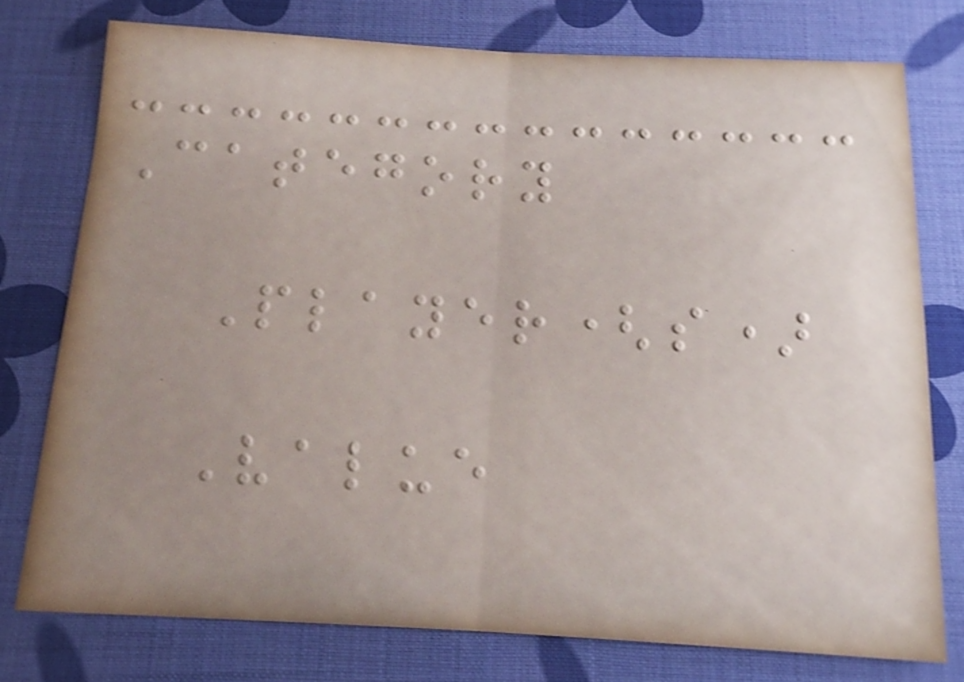Category
Player(s)
Value
